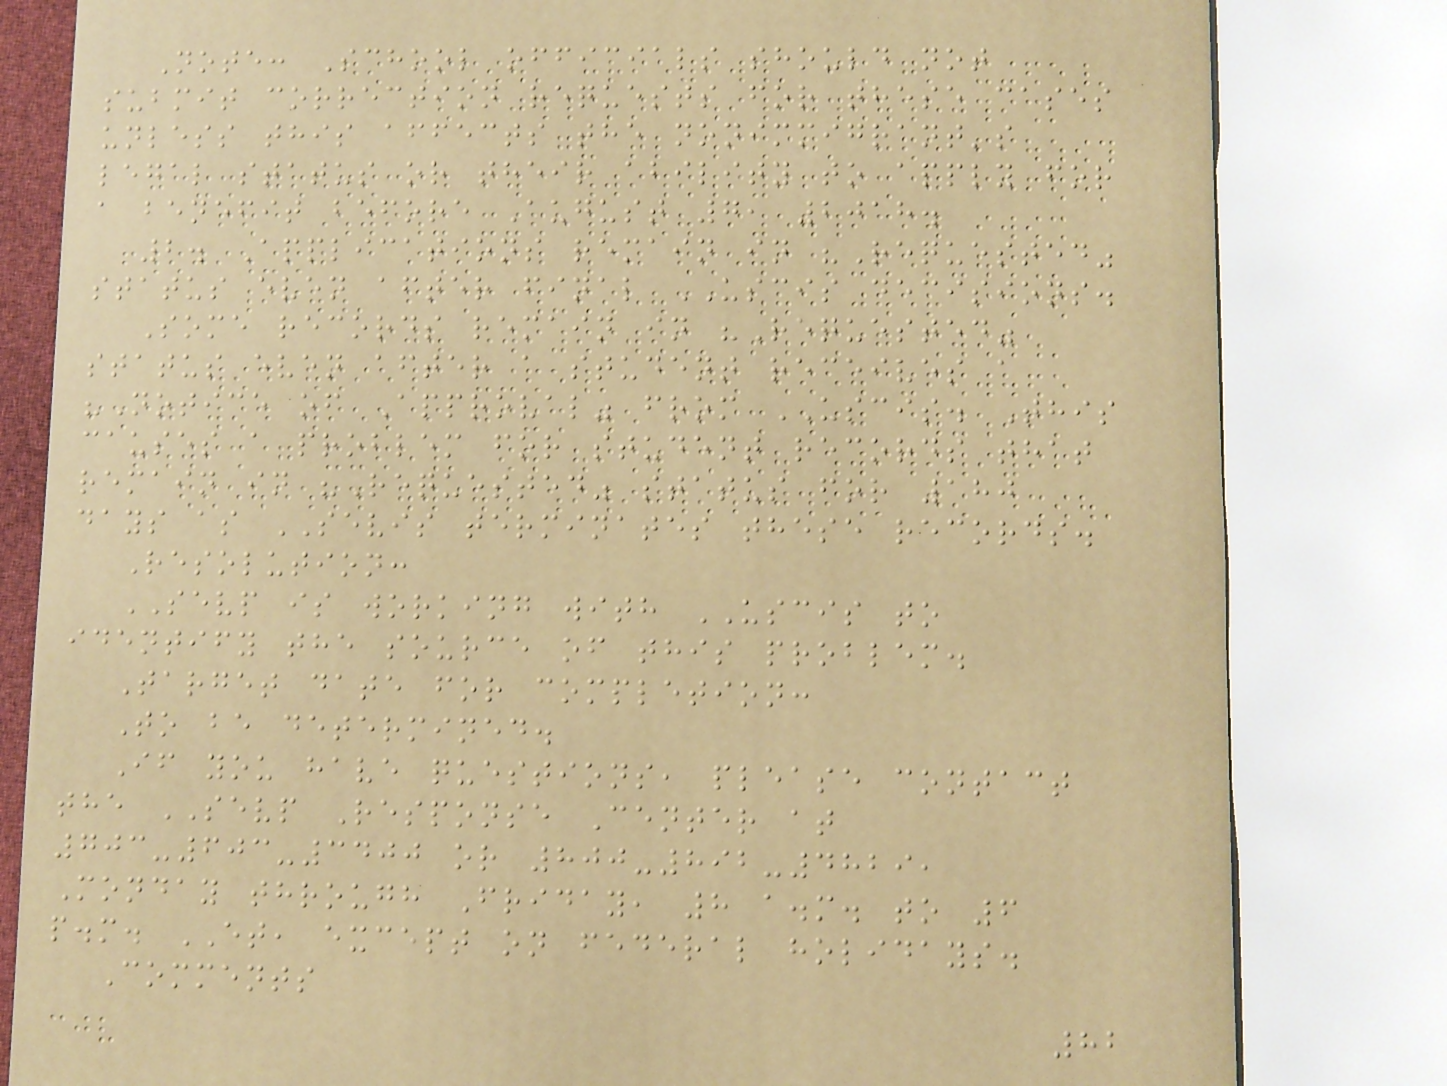Note: School officials should not
submit correction requests for these cases
unless this affects the nonimmigrant's
legal status or their ability to apply for
a benefit before August 7, 2018.
2. Applications remain in "Requested"
status even after final USCIS decisions.
Some records remain in "Requested"
status even after a student receives a
"Notice of Approval" from USCIS. This
causes a problem for student records that
remain in "Requested" status for 180
days as SEVIS terminates these records.
Resolution:
SEVP is working with USCIS to
identify the source of this problem.
Target date for completion:
To be determined.
If you have questions, please contact
the SEVP Response Center at
703-603-3400 or 800-892-4829,
Monday through Friday, 8 a.m. to 6
p.m. ET, except on federal holidays.
Comments
82
